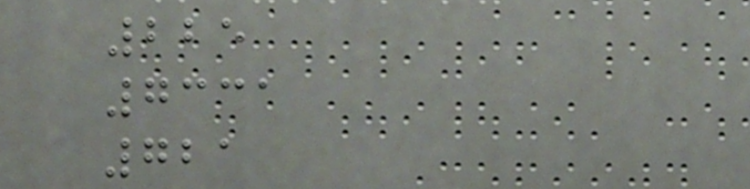225
7331
721
